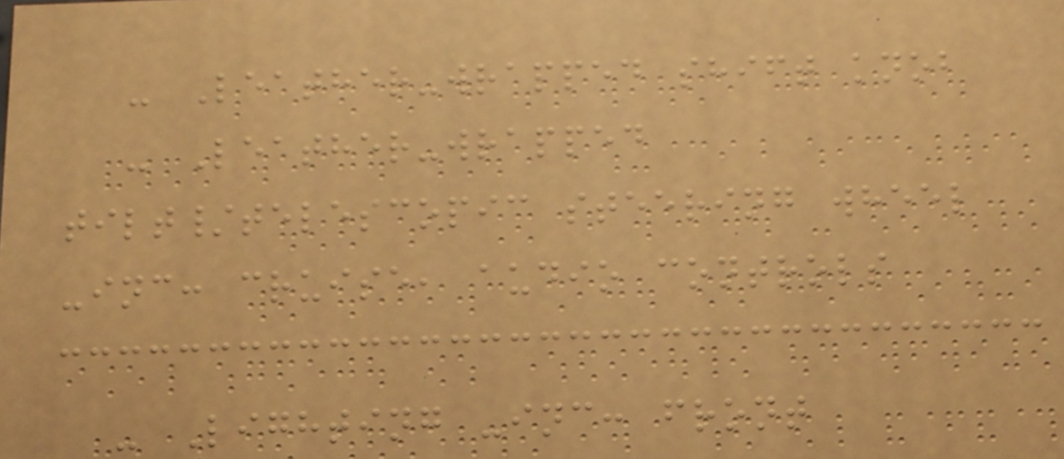- Leather-wrapped shift knob
- Leather-wrapped
tilt/telescopic steering wheel
-inc: cruise, audio controls
- Lighting -inc: front
